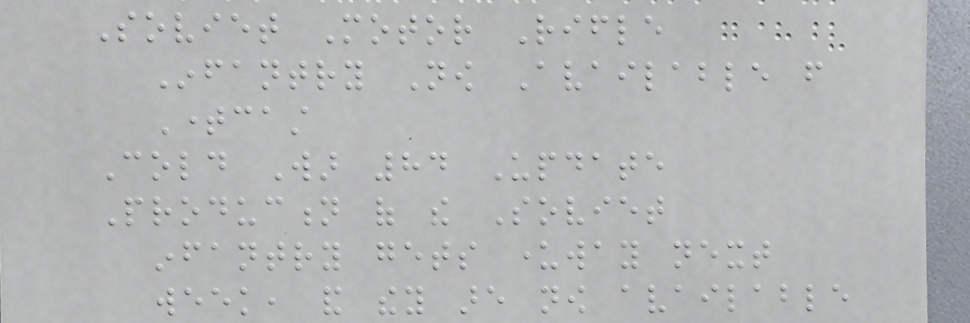Soviet Motor Rifle
Infantry Now Available from
Timecast
Cold War 84 Update
Production of the Soviet
infantry gets underway next
week, and they are now available
